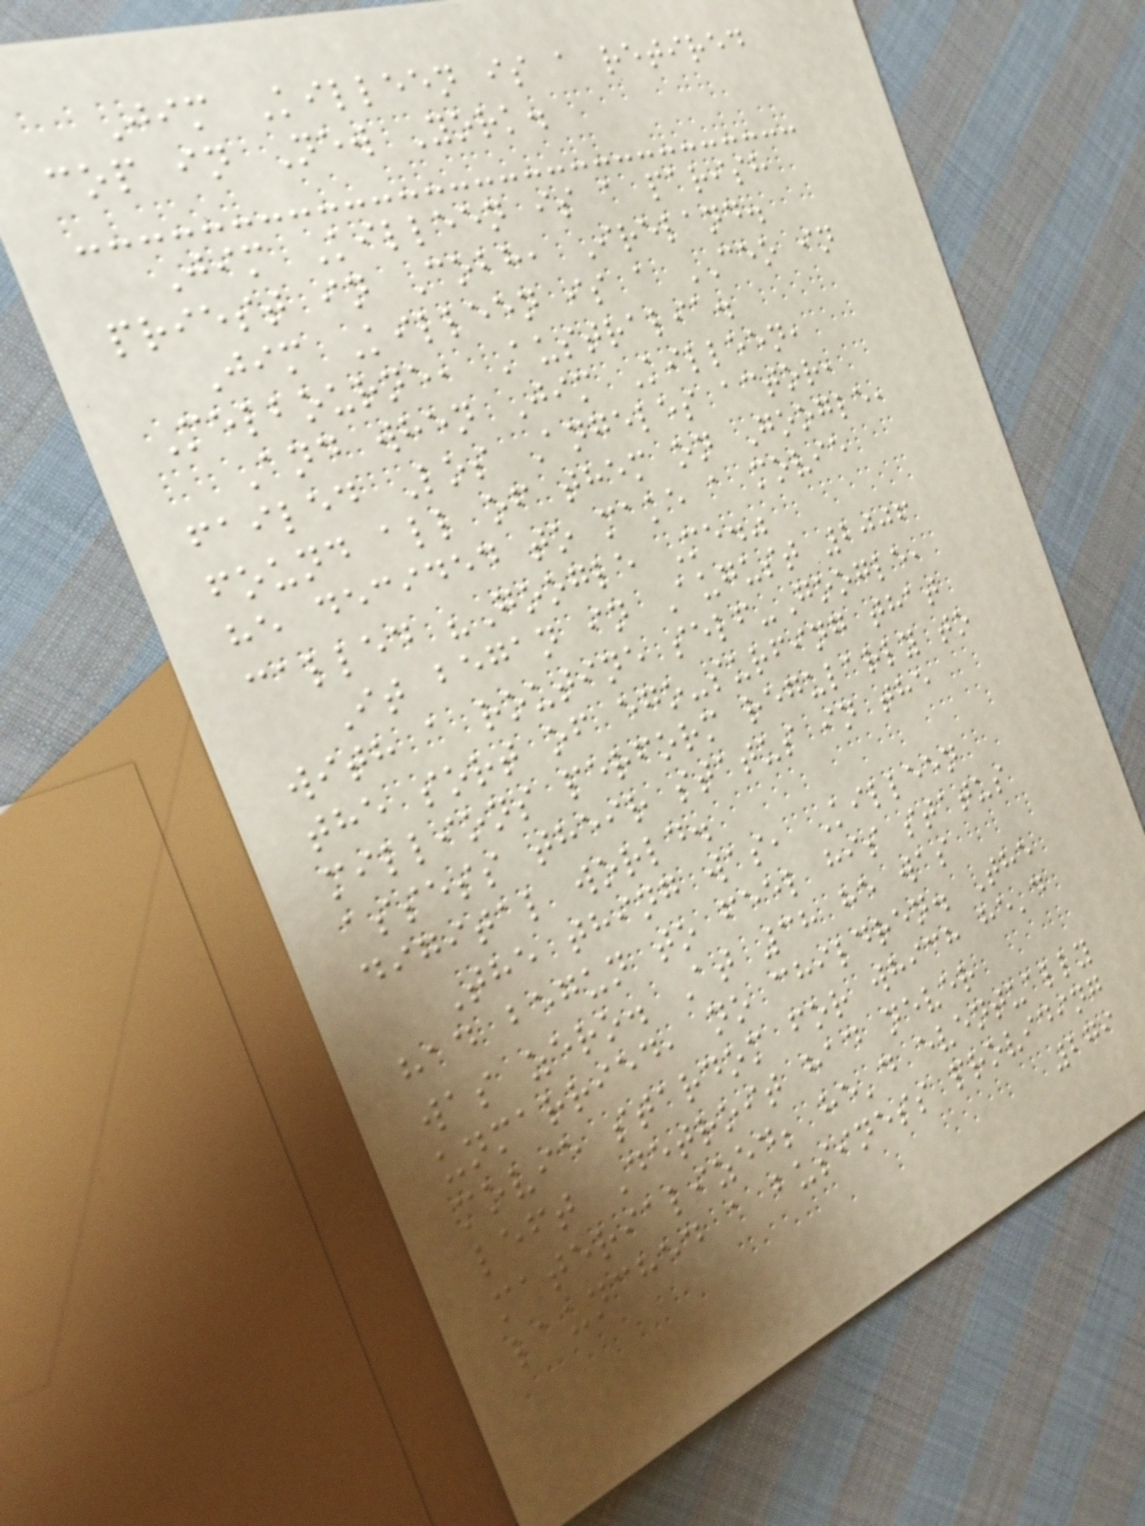Jim Killeen is a retired
cop in New York.
Jim Killeen is a parish
priest in Cobh, Ireland.
Jim Killeen is a CEO in
Melbourne, Australia.
And when Jim Killeen,
failed Los Angeles actor,
found all of them on Google,
he decided to make a movie
called "Google Me."
It began in August 2006
with a routine self-Google,
the sort of ego-surfing that
millions perform regularly to
assess their status in the
digital world.
The thing was, Killeen
had begun to feel his status
was zero. At 38 he was
unmarried, no children. The
movie stardom for which he'd
left Detroit had never
materialized; he'd eventually
launched a business providing
279
